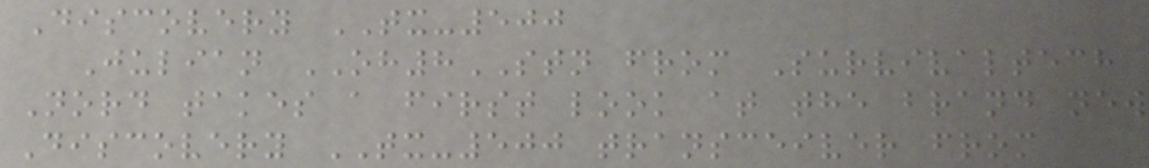Discovery TX-500
Julian OH8STN from Survivaltech
Nord takes a first look at the brand new
Discovery TX-500 transceiver from
